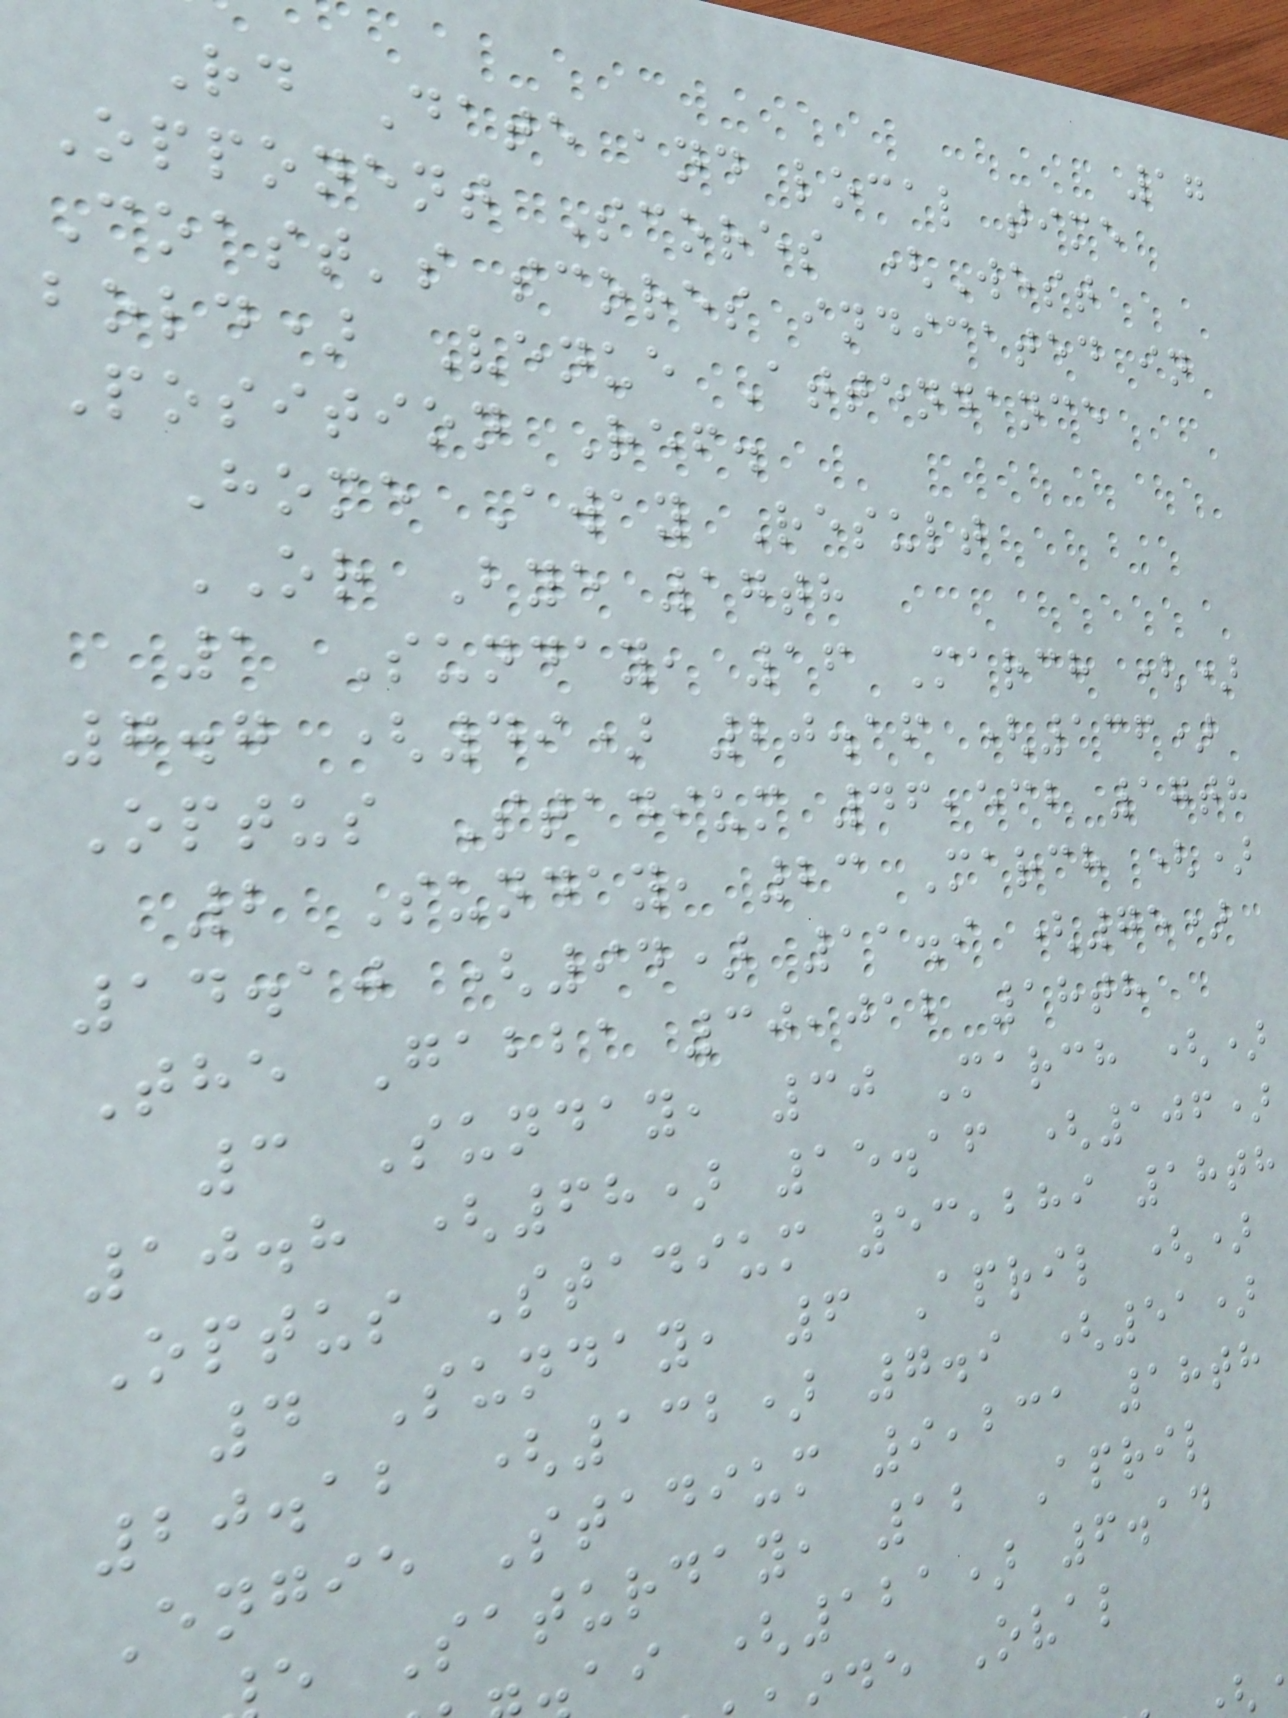17
Rd Date and local time
Opponent Scores (West
Coast's scores indicated in
bold) Venue Attendance
Position Ref.
Home Away Result
OR Bye 17th
1 Sunday, 16 March ()
7.7 (49) 20.16 (136)
Optus Stadium 46,532 17th
2 Sunday, 23 March ()
14.10 (94) 11.9 (75)
The Gabba 30,012 18th
3 Sunday, 30 March ()
10.8 (68) 15.16 (106)
Optus Stadium 53,289 18th
4 Sunday, 6 April ()
20.12 (132) 7.9 (51)
Engie Stadium 9,231 18th
e Saturday, 12 April
ai (121) 6.14
de Oval
